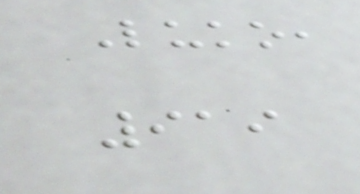Luko,
919
